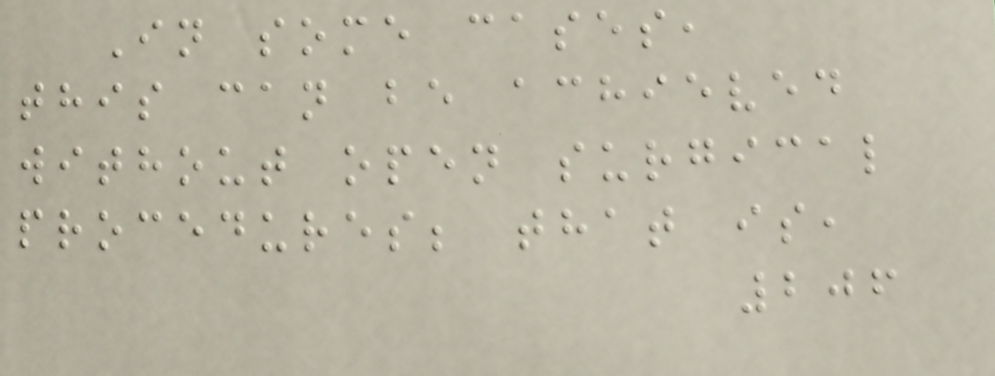In some cases,
this can be achieved
without open surgical
procedures; that is,
206
